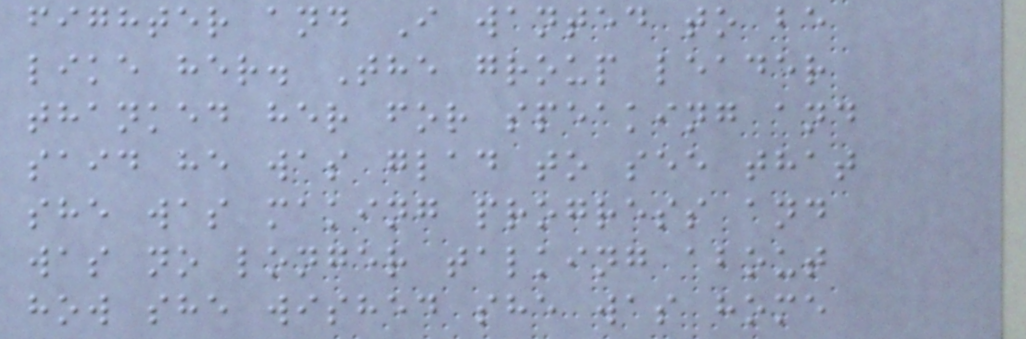fighter and I wanted to be
like her. The group leader
thanked her for speaking and
said he was glad to see that
she was making progress and
was no longer talking about
how she wished she was home
